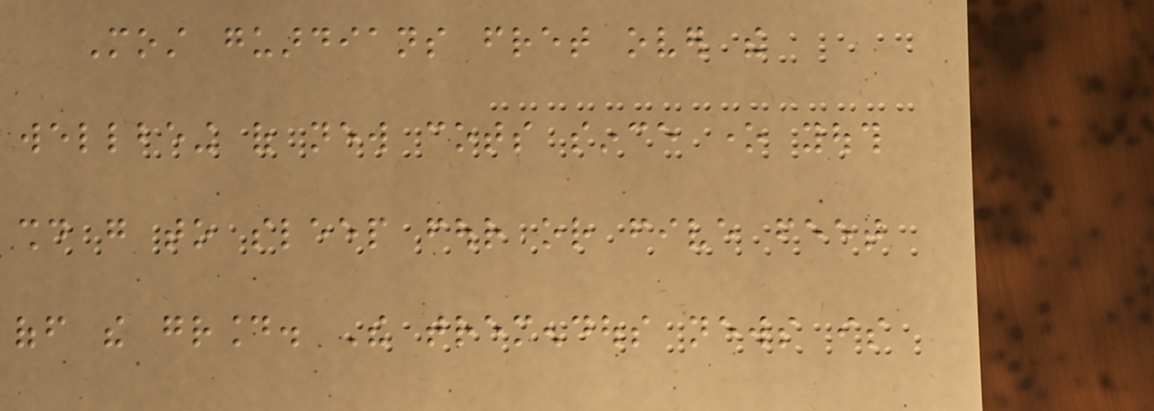Most guardians fret over the
wellbeing of new cots since one youth
should go to sleep four or five feet
off the ground. The tremendous news is
